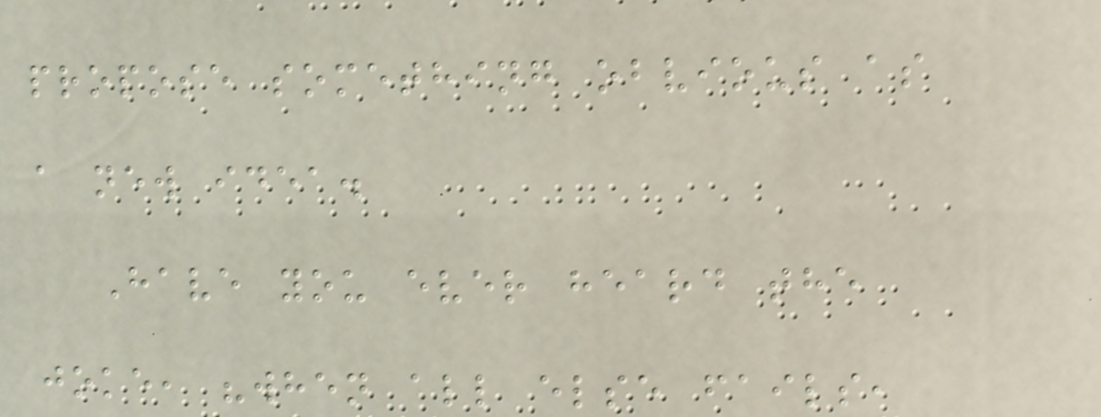propose something obvious as
a new idea.
Have you ever heard the
joke, "when all else fails,
